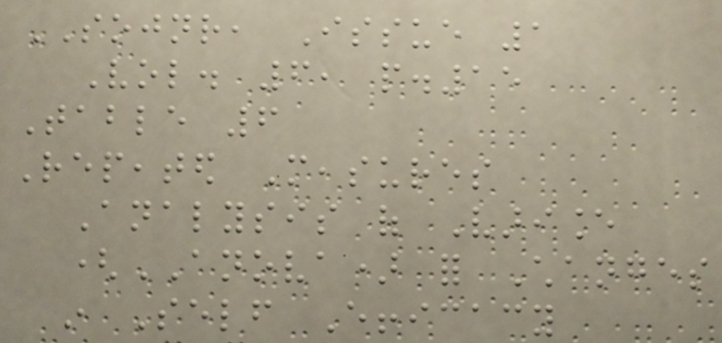SOJNR, Issue 1
Vol. 6, p.15
Table 6
Repeated Measures
Analysis of Variance
(ANOVA) for Changes
in Self Efficacy
